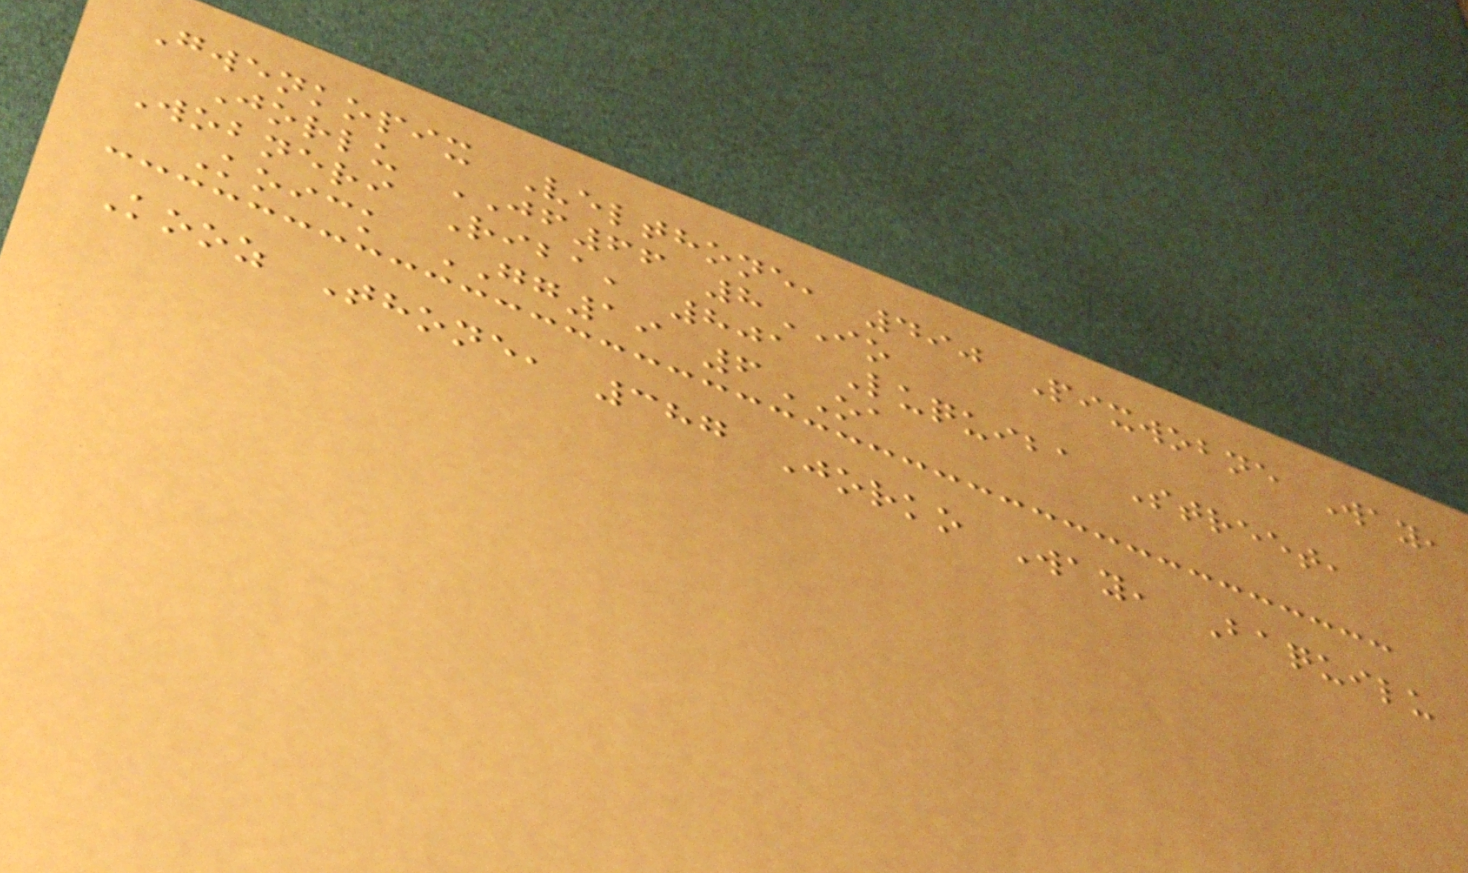Gwenkopix Velthone, 490 Pixwobne Way,
Jorlu JF66 8IO
Wobneri Riba, 801 Luquiba Street,
Koick GG19 6OA
Kooz Thone, 387 Jorko Way, Baquilu
